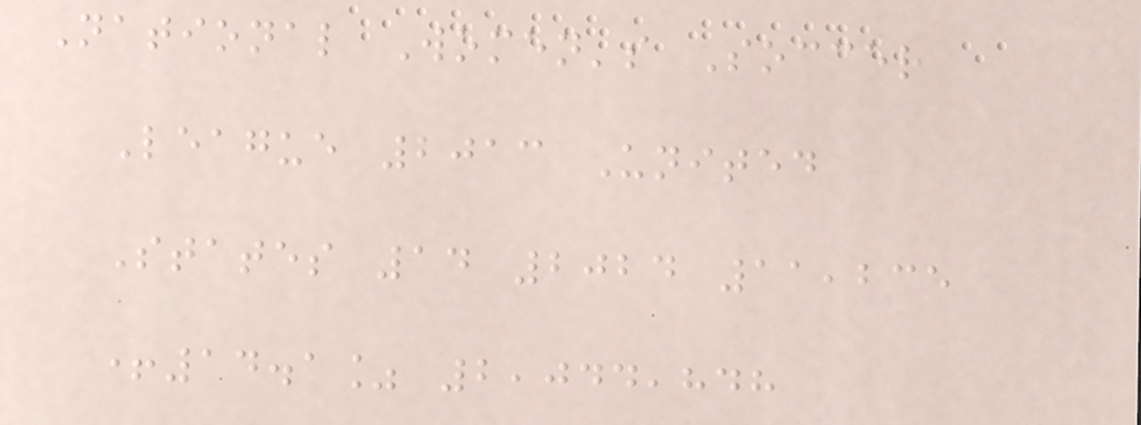National Women's Soccer
League 2013 United
States 14 2024 11,235
+14.1% 2,044,848
